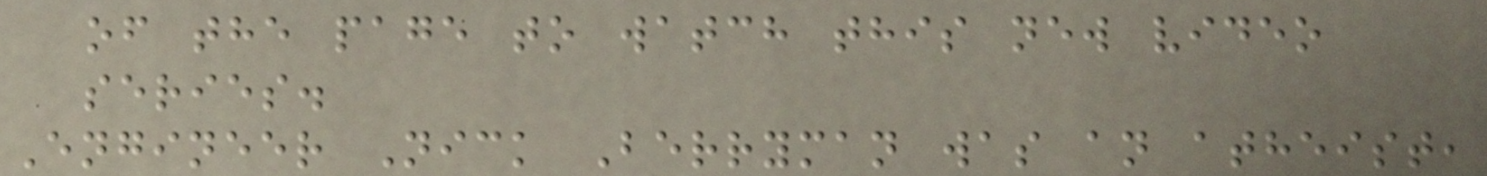of the page to watch this new video
series.
Engineer Nick Berryman was an atheist,
